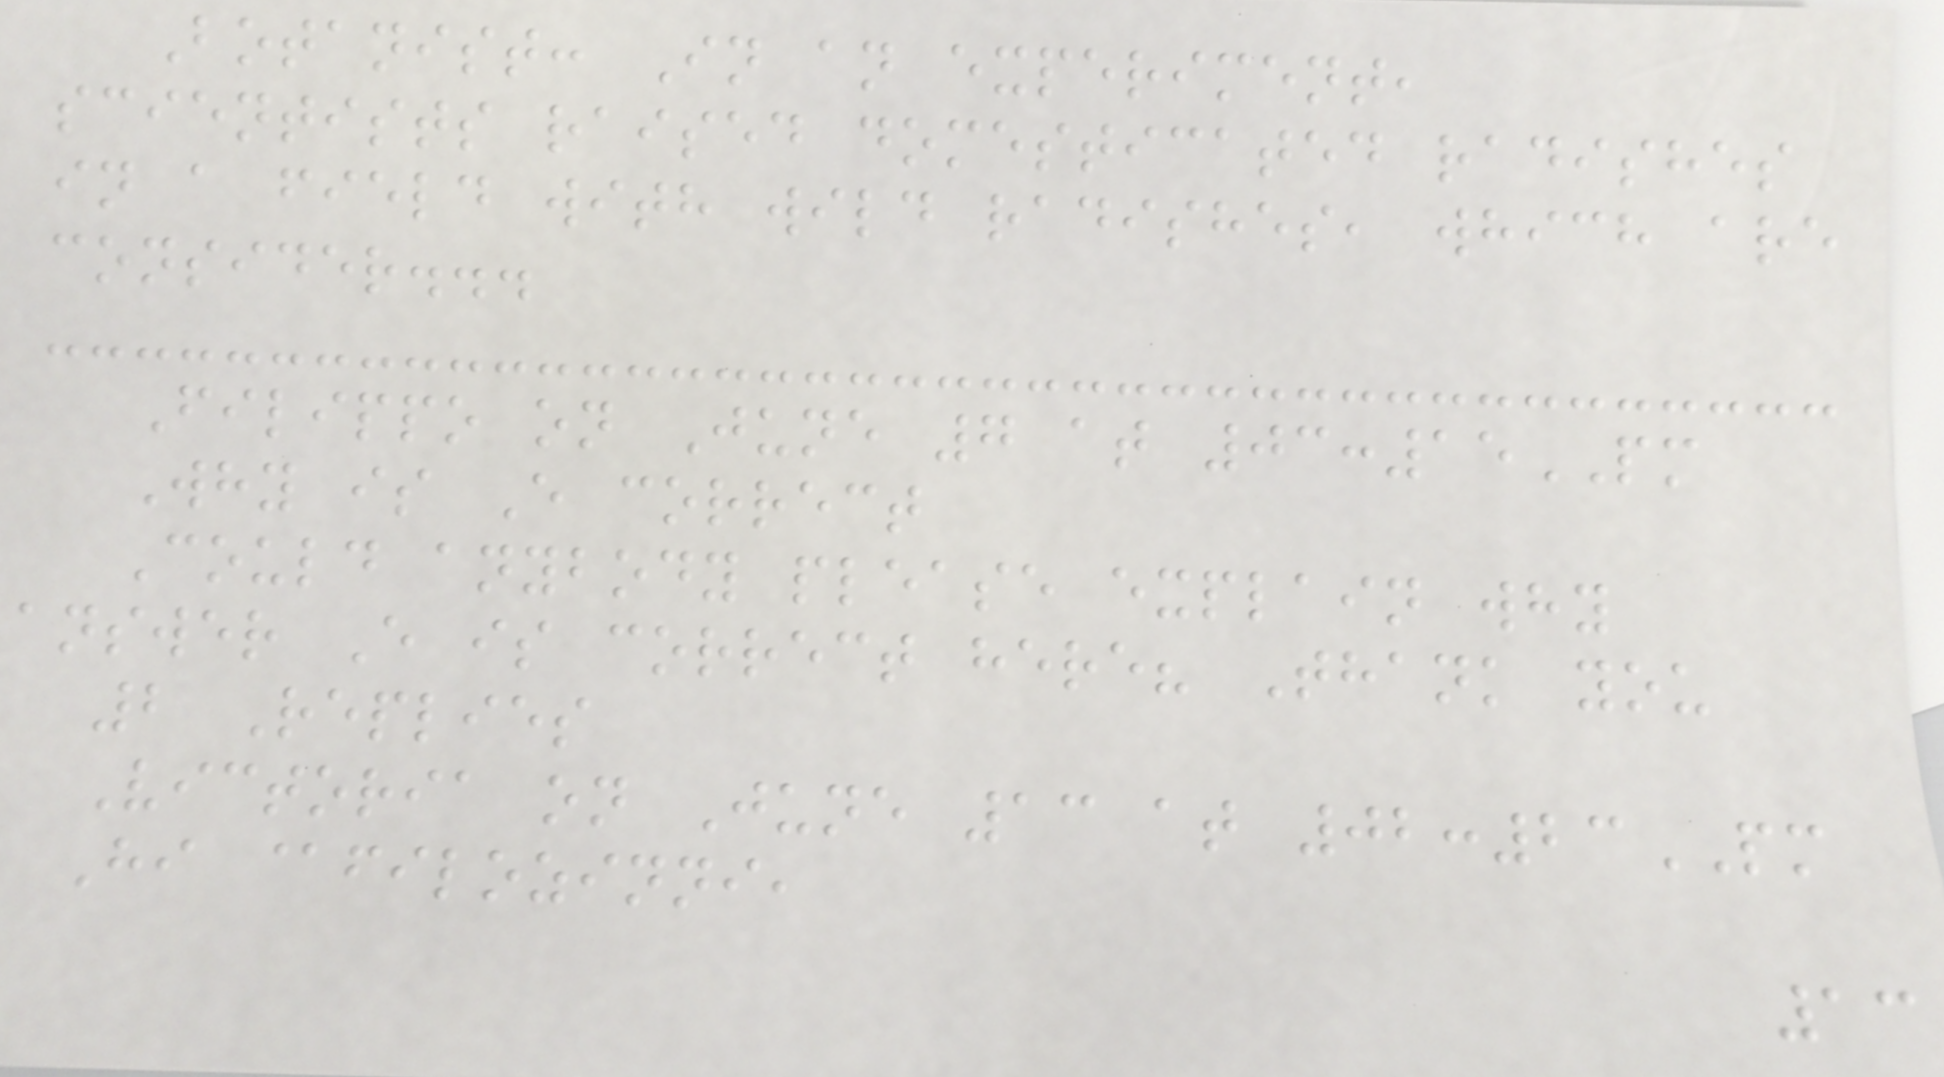Botanist: In an experiment,
scientists raised domesticated radishes
in a field with wild radishes, which are
consider...
Filippo on June 7 at 03:15PM
Why is E correct
Could anybody please explain why
answer E is correct here? Thank you
2 Replies
Victoria on June 13 at 02:23PM
Hi @filozinni,
13
